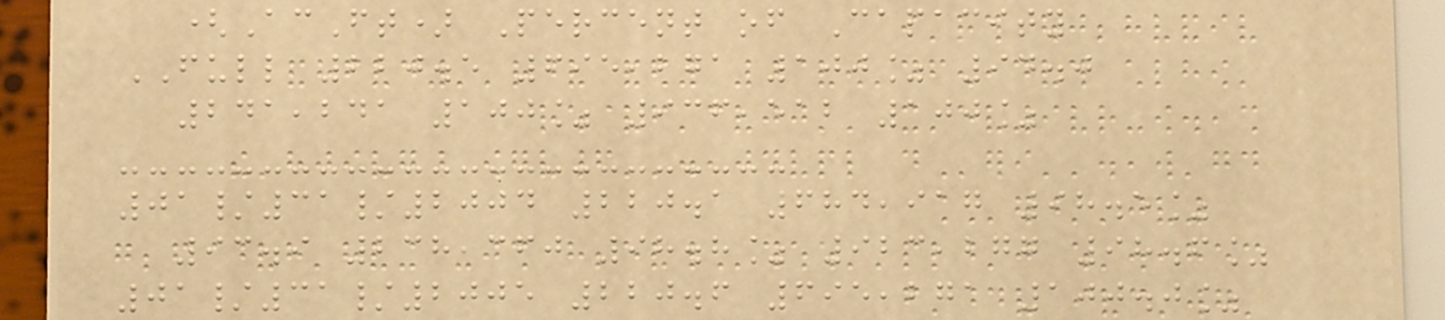(AcFt) Percent of Capacity
FULL 220.5 695,271 100% 94.0
241,241 100% 936,512 100%
01/31/2004 220.1 684,917 98.5%
93.9 238,360 98.8% 923,277 98.6%
01/31/2005 220.6 695,271 100.0%
